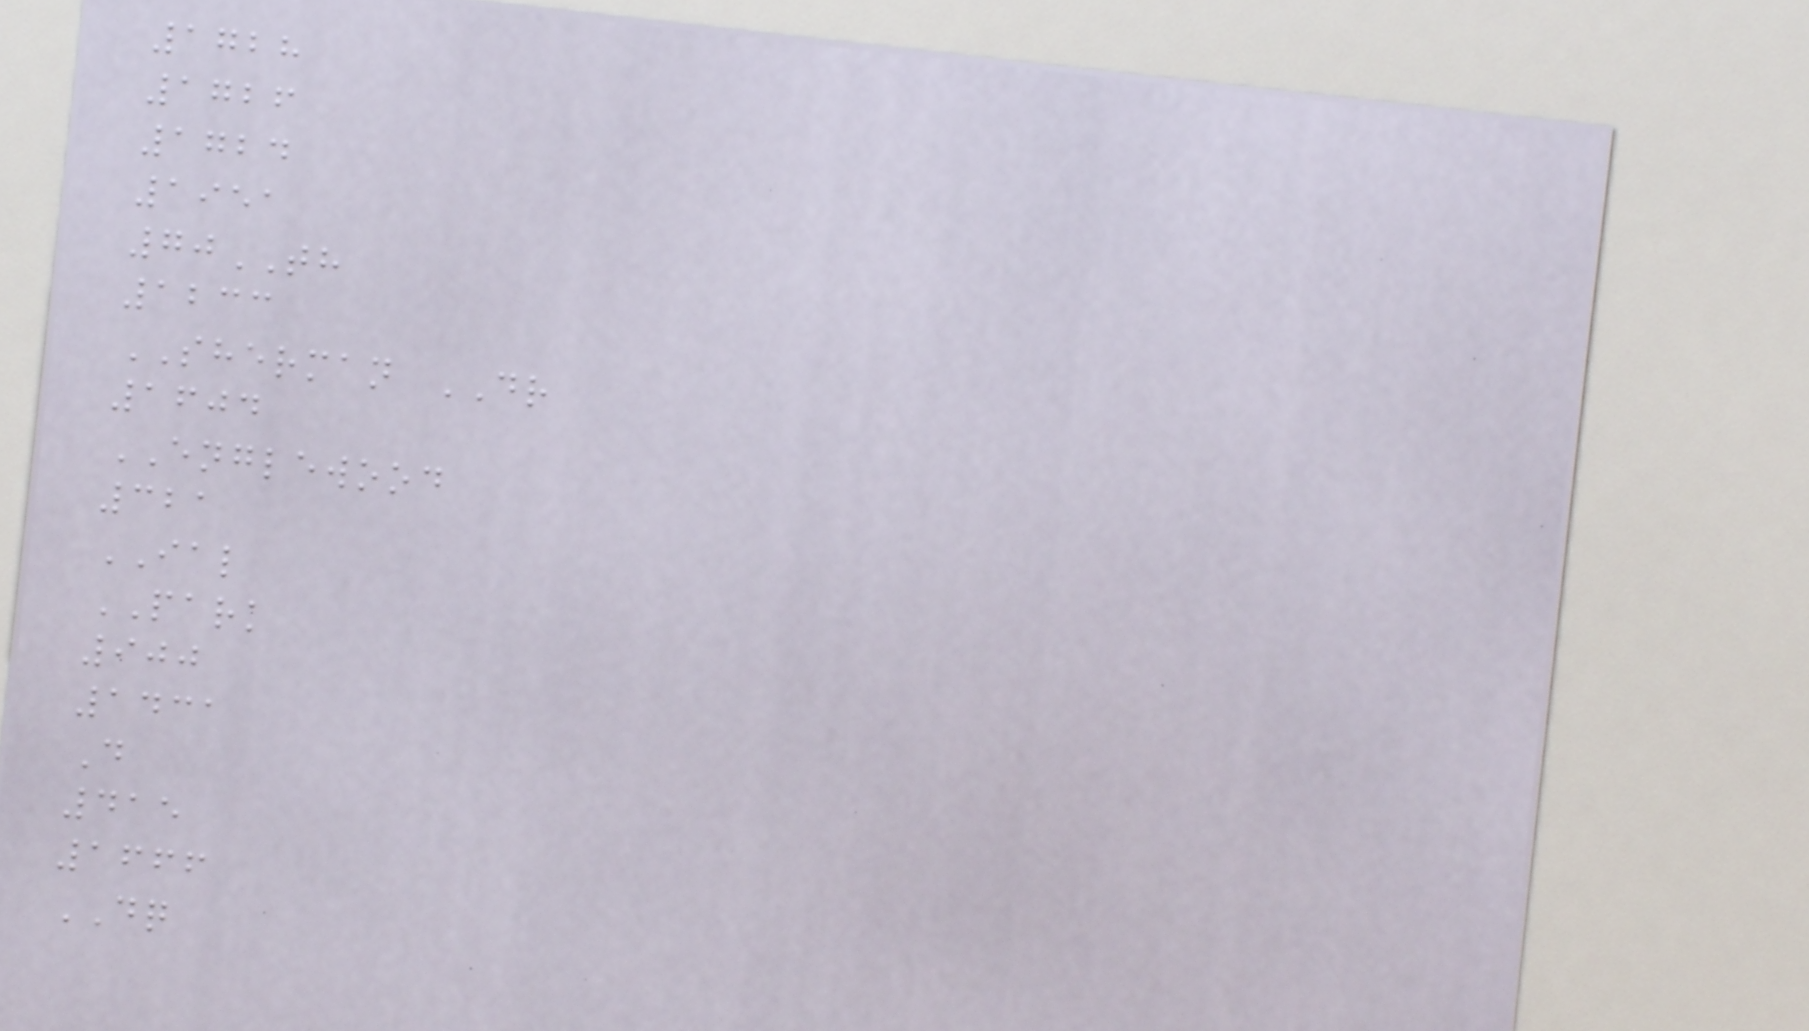1728
1726
1724
1951
70TH
1233
SHERMAN DR
1604
ENGLEWOOD
321
IAL
PARK
900
1431
D
415
1666
DQ
